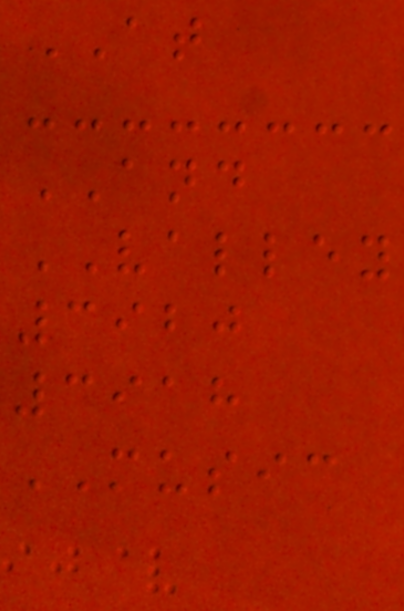AT
AND
VALLEY
3920
3918
MUSIC
